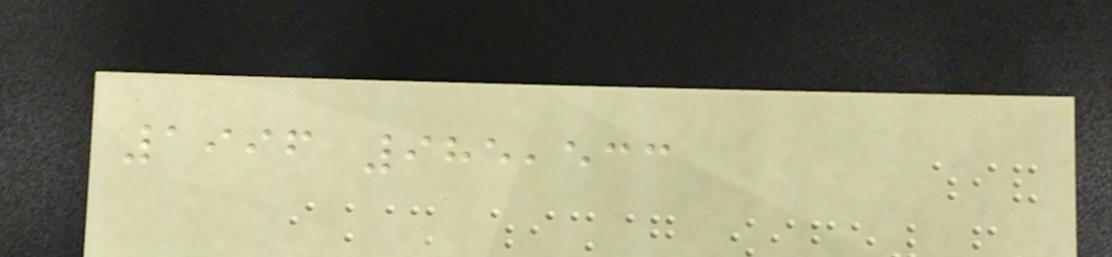1996 985,533
